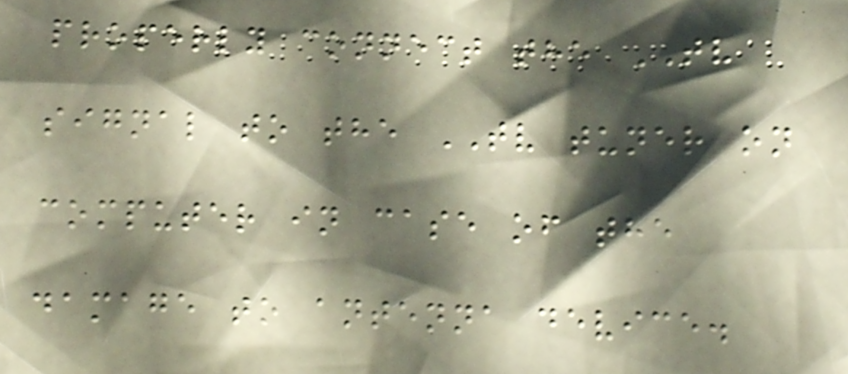properly connect the TV
signal to the TV tuner on
computer in case of the
damage to antenna device.
